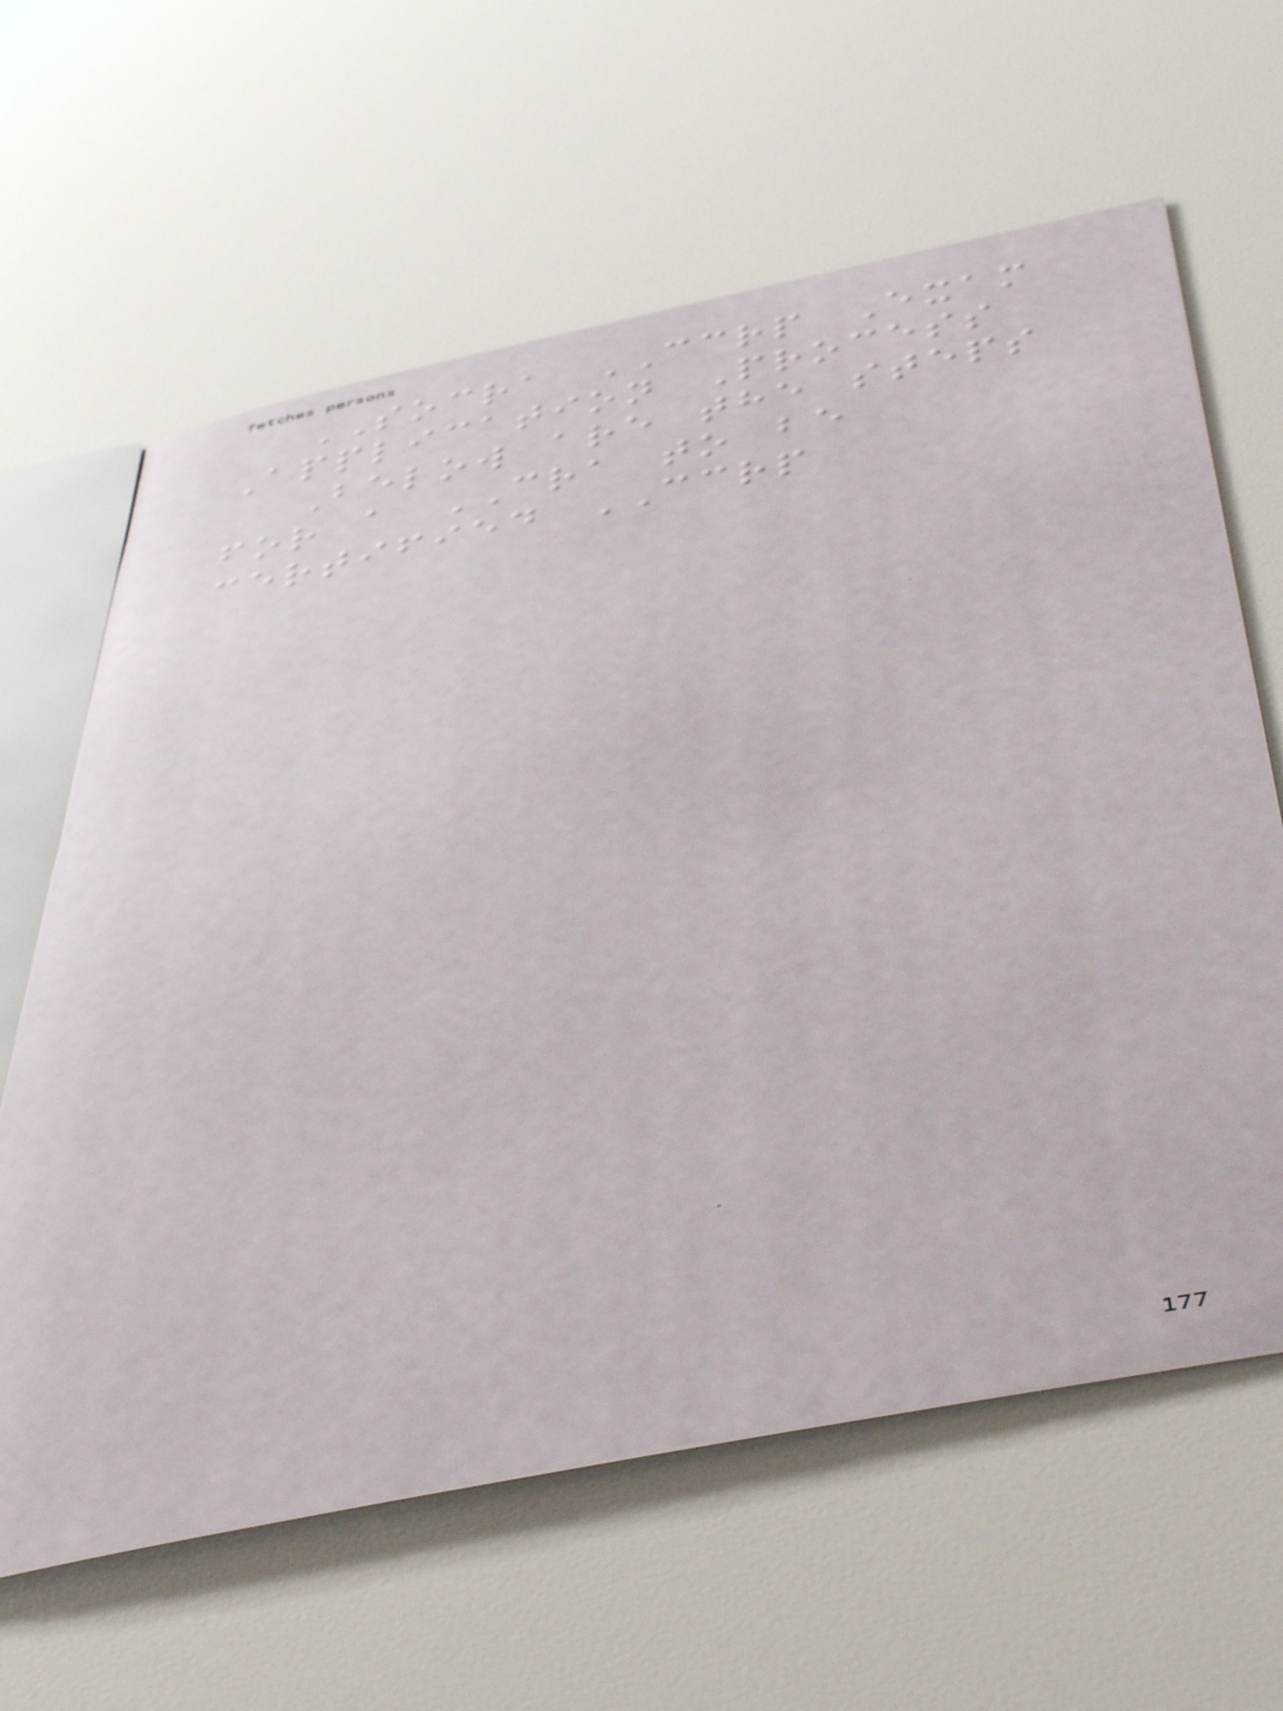SOCRA CCRP Exam
Application Process
Below are the steps
for a CRA to be
certified CCRP
